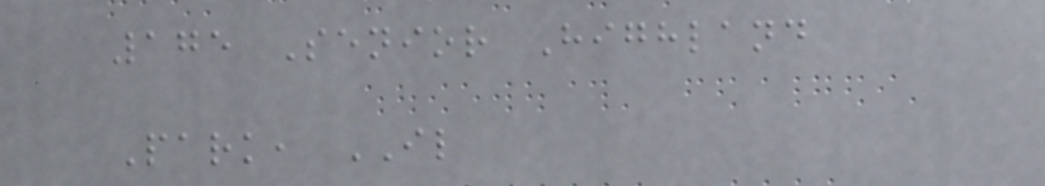175 Senior Highland
Park, IL
